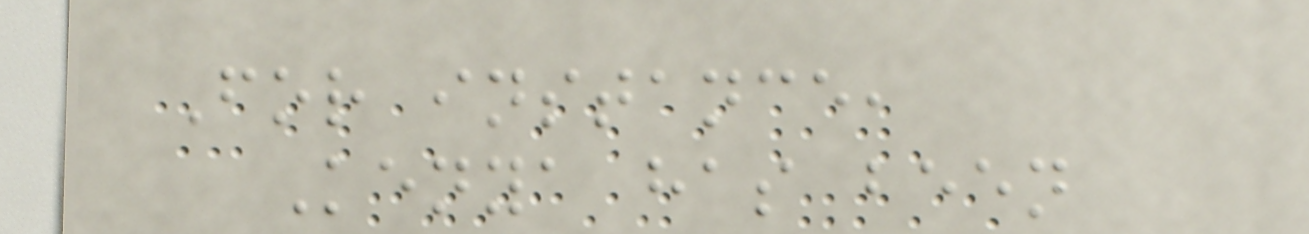For instance,
Kenya has been
